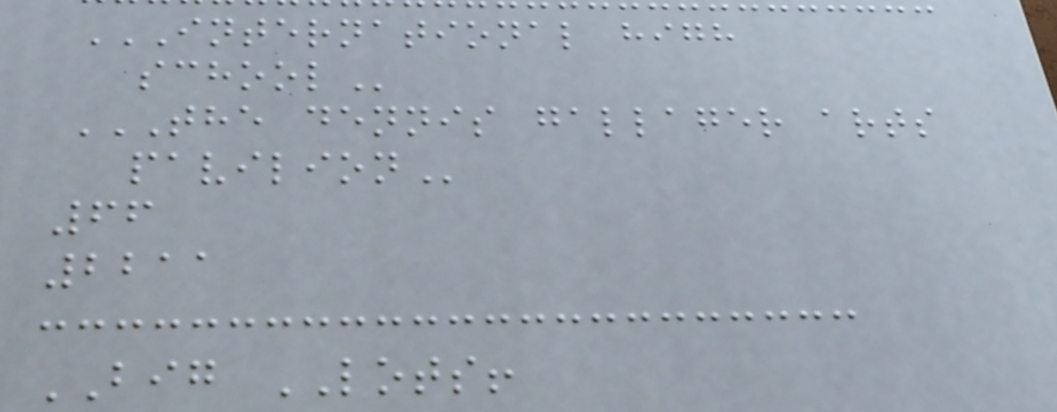INTERNATIONAL HIGH
SCHOOL
THE DENNIS GALLAGER ARTS
PAVILION
66
2211
BIG LOTS!
